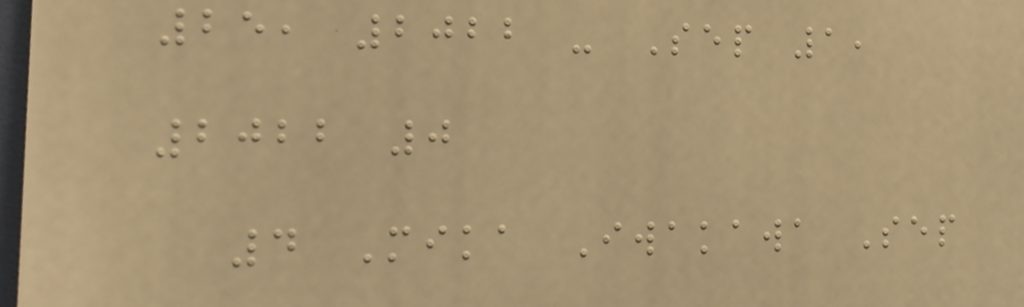25, 2022 - Sep 1,
2022 0
4 Mika Iwakawa Sep
